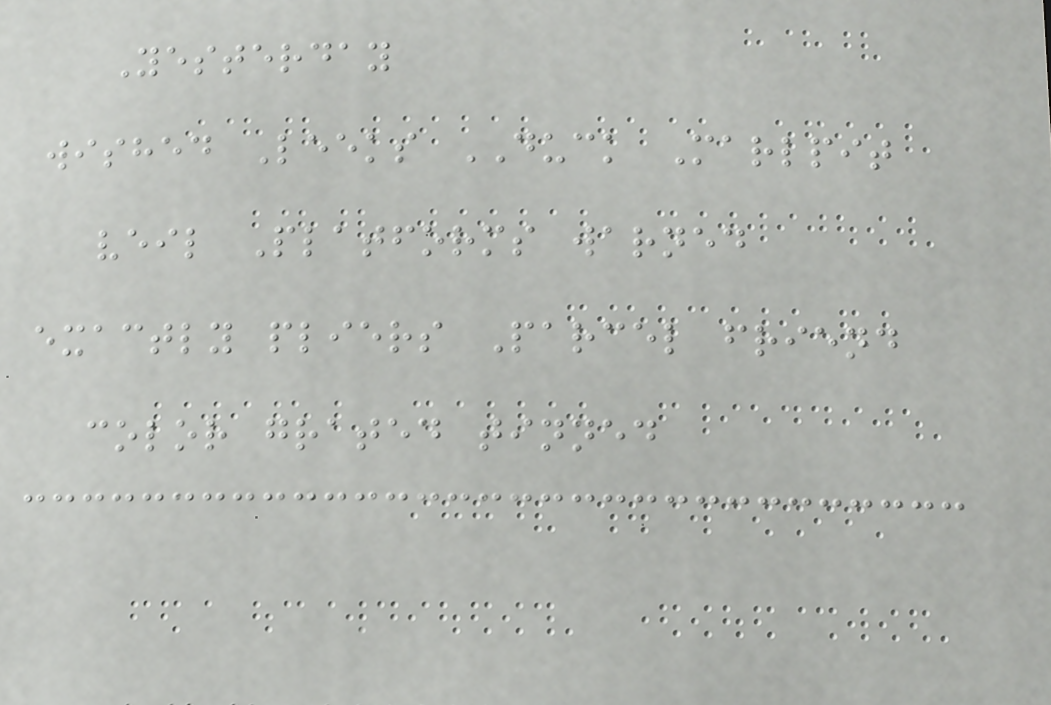Yesterday
wished Leeks DUCK Marlpit
veil Platforms warned
exactly pliers Parcel friend
color grated tinned
